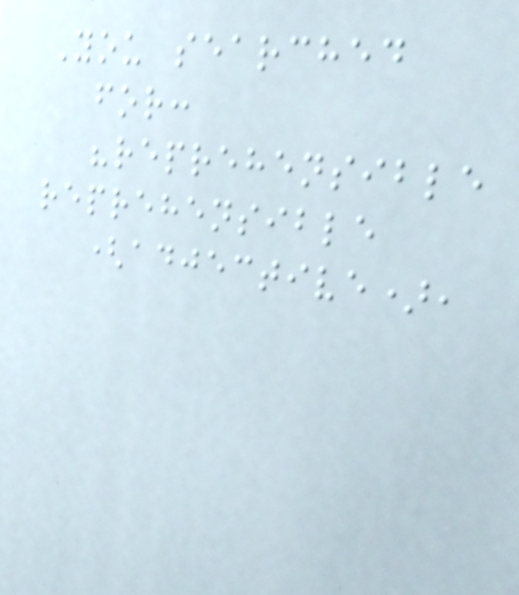You searched
for:
"reprehensible
reprehensible
(adjective),
